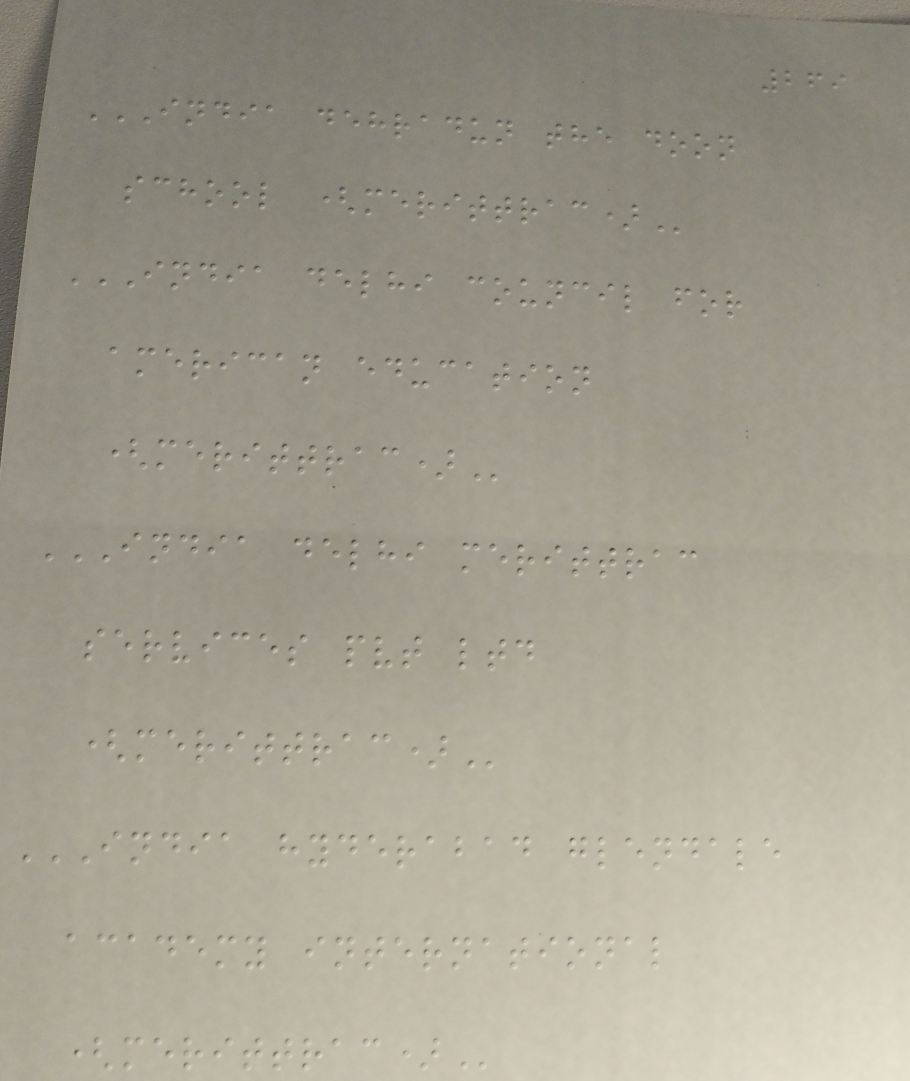269
INDIA DEHRADUN THE DOON
SCHOOL (MERITTRAC)
INDIA DELHI COUNCIL FOR
AMERICAN EDUCATION
(MERITTRAC)
INDIA DELHI MERITTRAC
SERVICES PVT LTD
(MERITTRAC)
INDIA HYDERABAD GLENDALE
ACADEMY INTERNATIONAL
(MERITTRAC)
